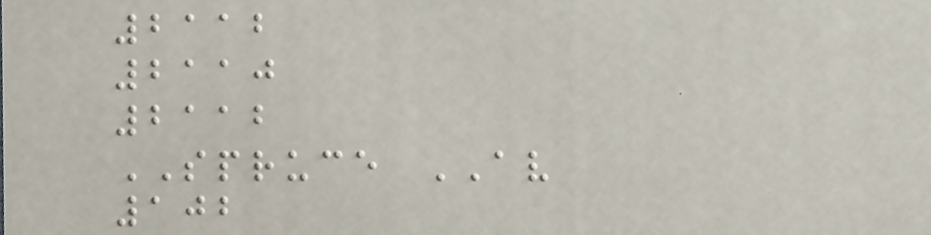2112
2110
2112
SPRUCE AV
102
